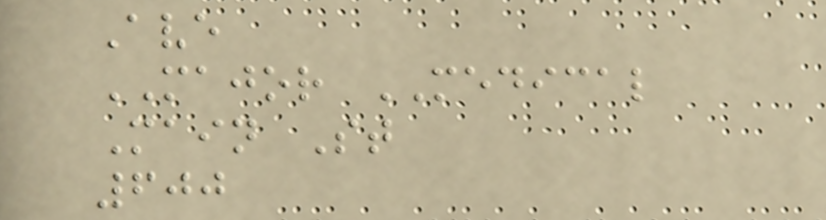Ave
MAJOR MEDICAL
Main St
600
